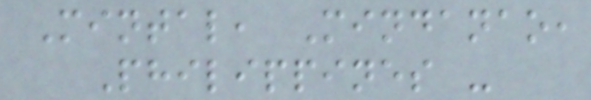Mintal, Mindanao,
Philippines -
